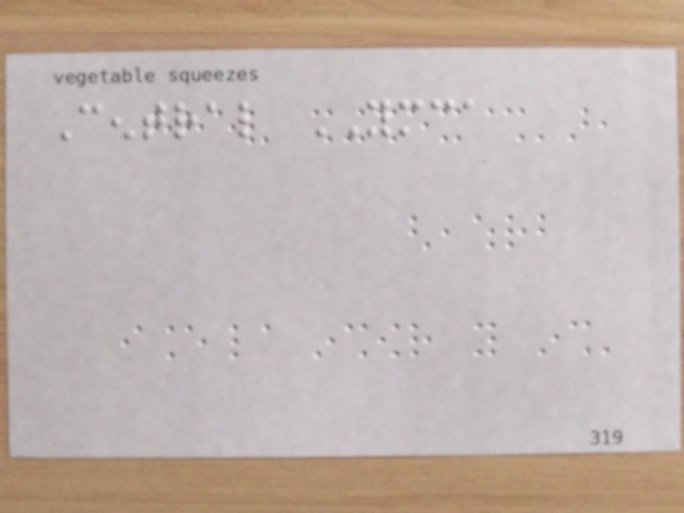Central YMCA
